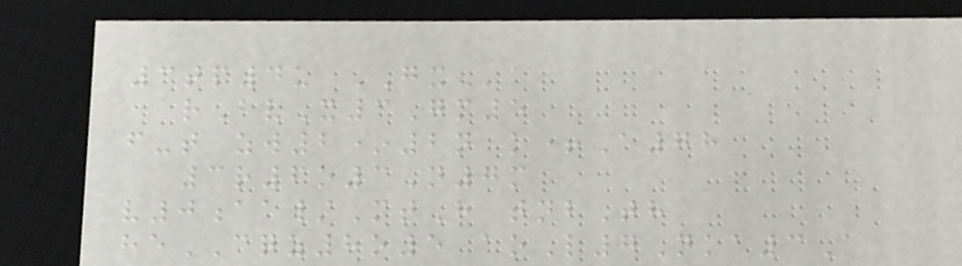3tp4u GXa
rBvX3Gm5
f-t zw2*2n k+A78
3r6o3N7m
v0aa/MtH tnbTh
heCQZ8o5 aoL7Nka3A
